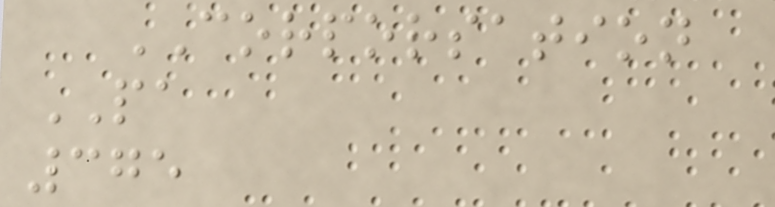CORPORSATION
PA
375
